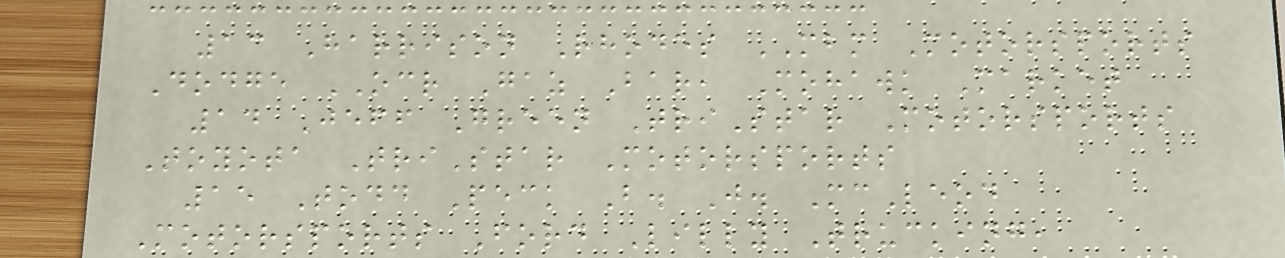13 Harrison Rhodes MBM Motorsports
Dodge OCR Gaz Bar, Mohawk Market
14 Jeff Green TriStar Motorsports
Toyota TriStar Motorsports
15 Todd Peck B. J. McLeod
Motorsports Ford Lilly Trucking,
